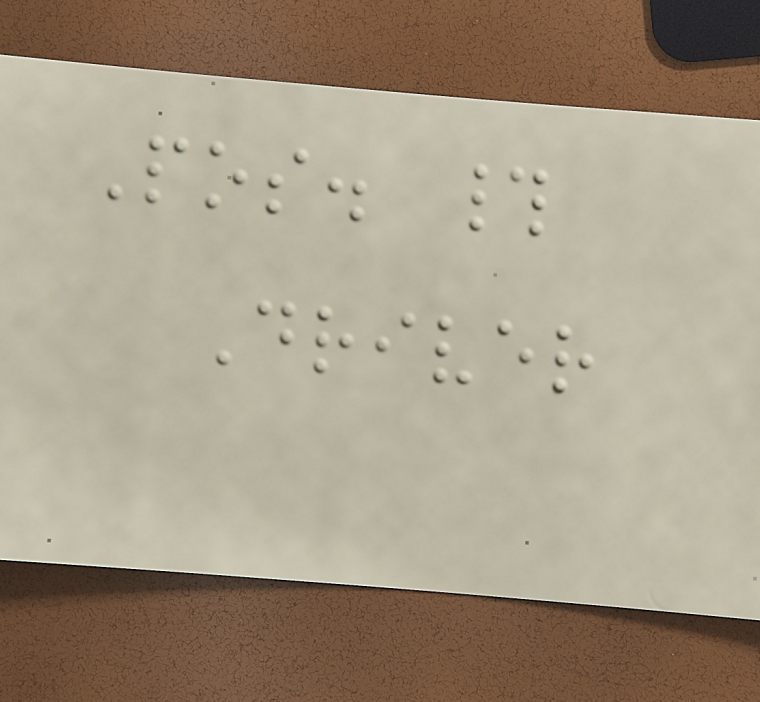Pos. #
Driver
